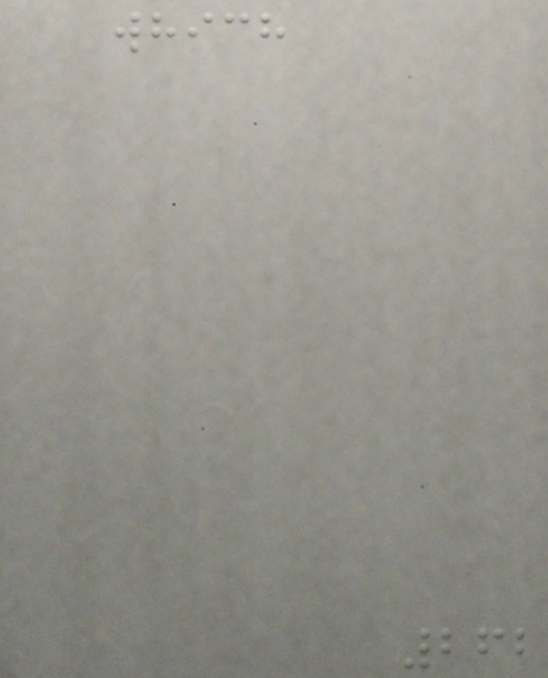which
262
